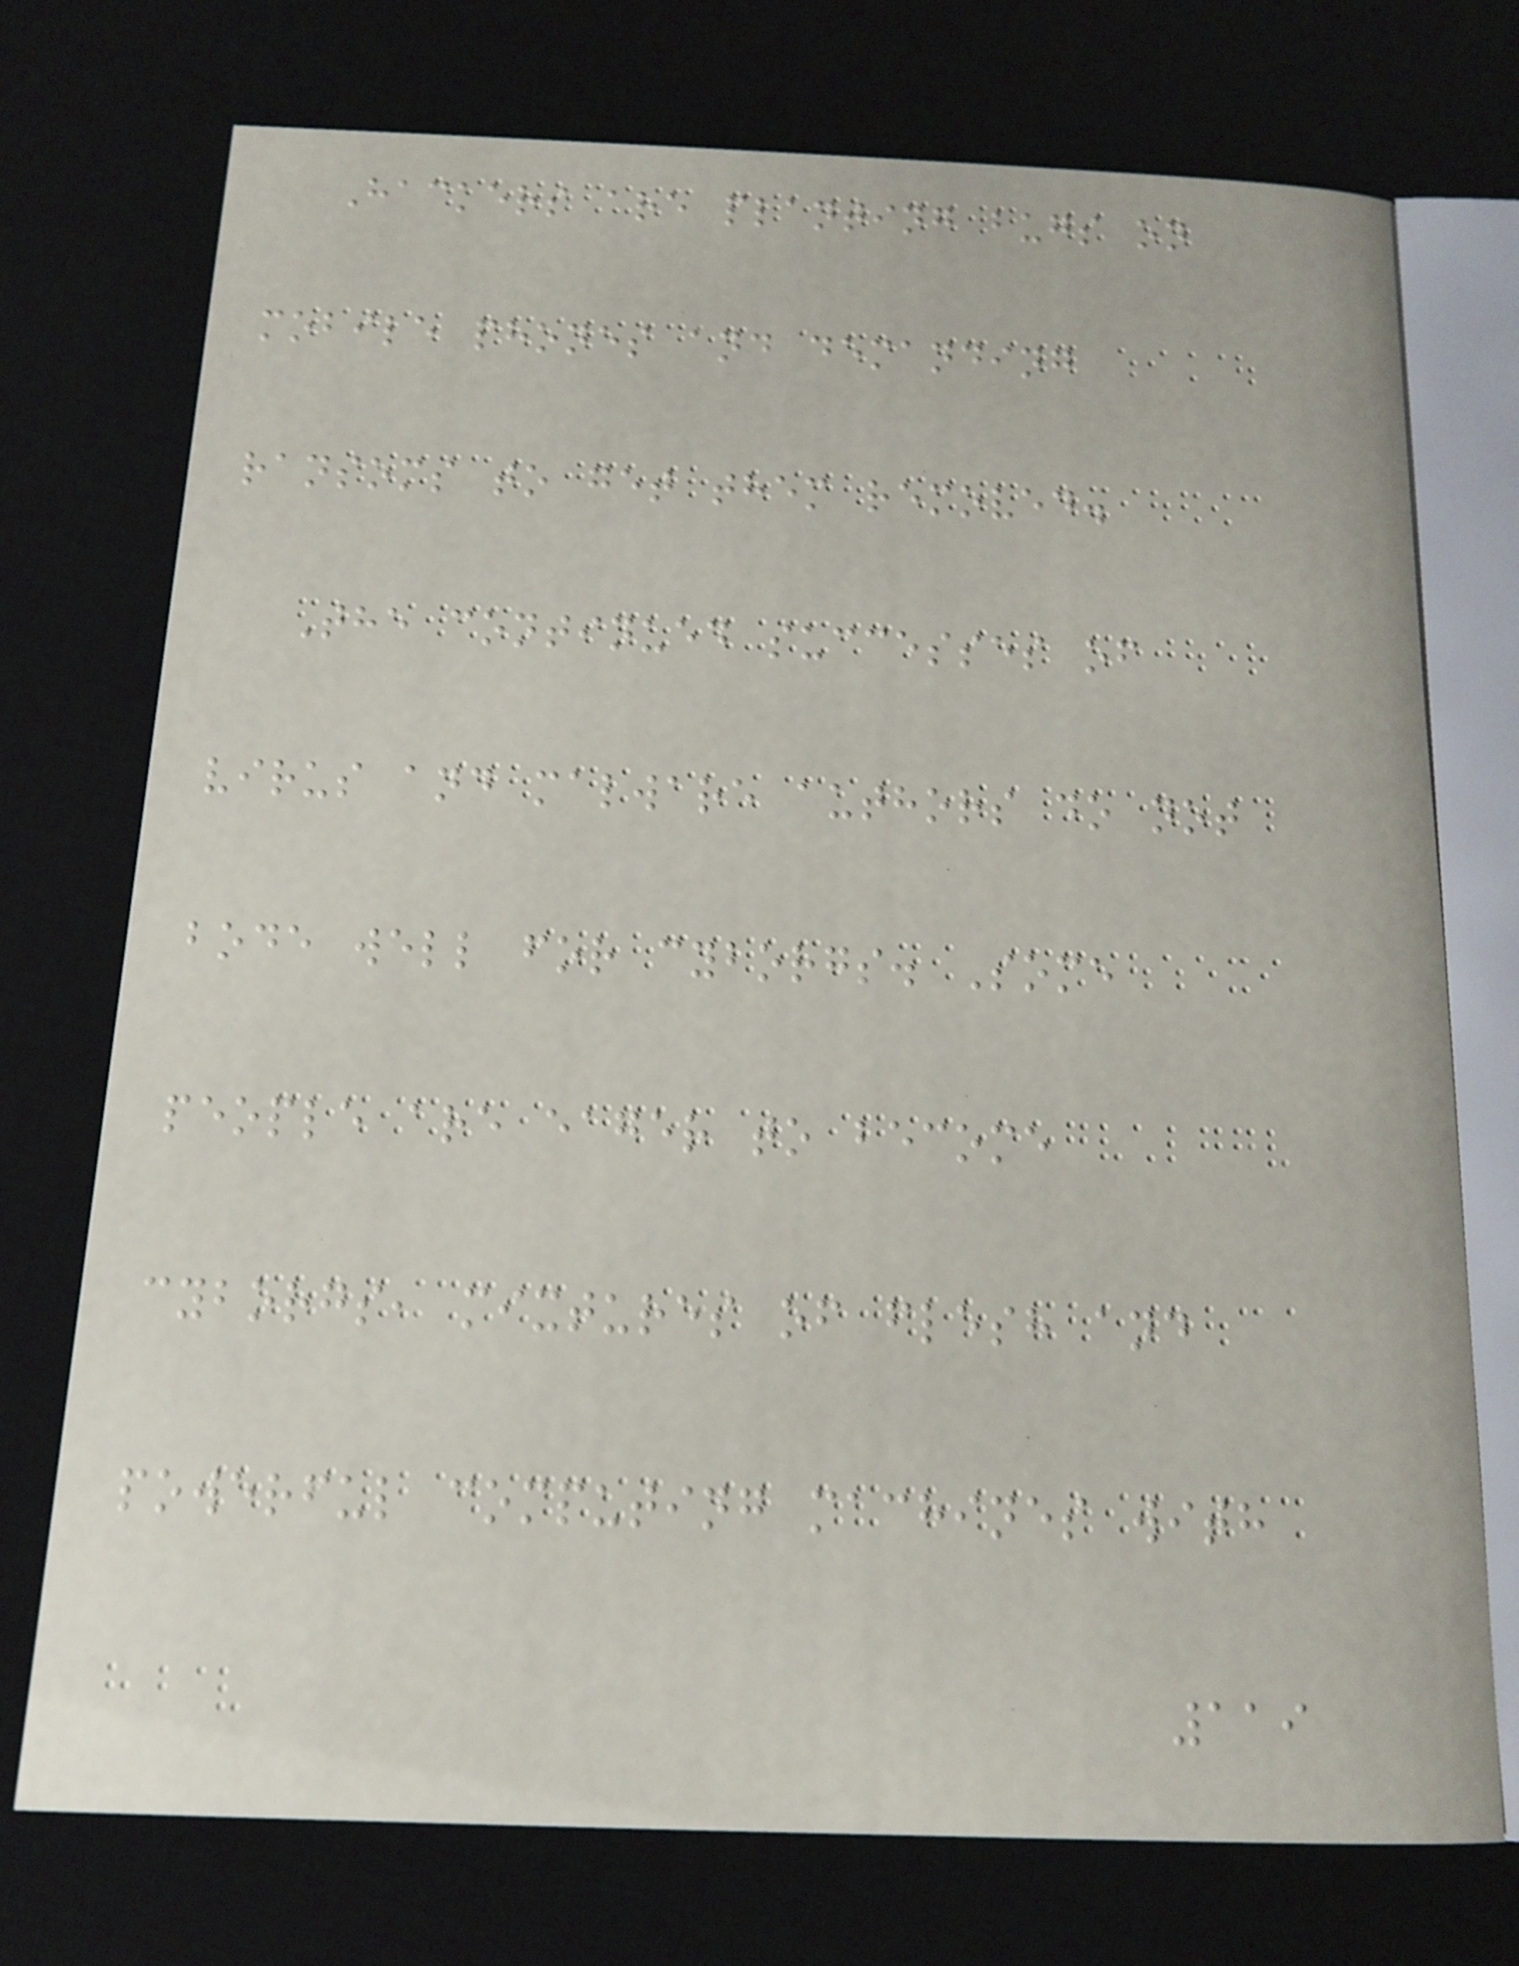Hackers are planting bugs on
mobile phones and demanding
ransoms to get them removed.
The continued successes of
virus and malware authors do not
bode well for cyborgs. Some
people are eager to become
cyborgs, mixtures of flesh and
powerful computing machines with
119
